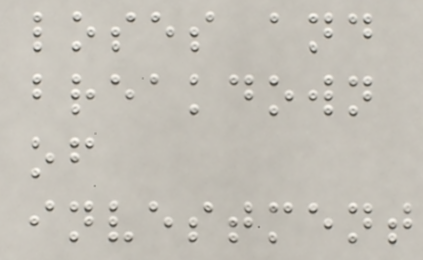loses and
breakdown
of
investment
